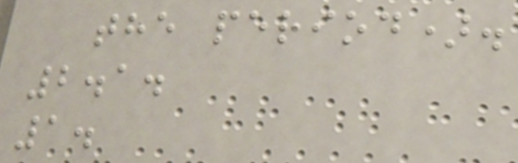the period).
2.1.
1.
